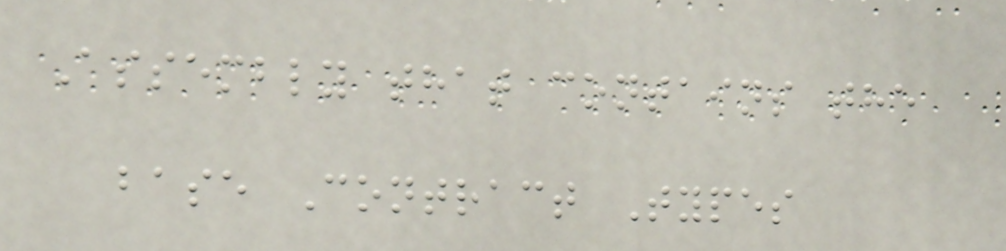Assembly that contains the
base Contract Types
